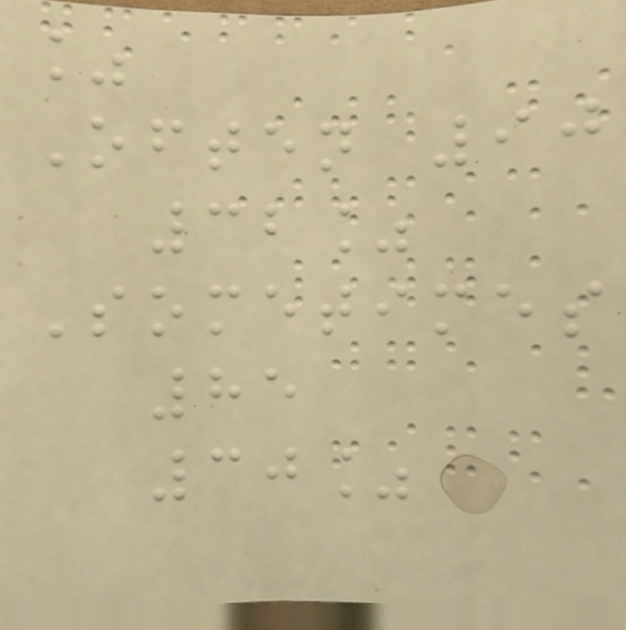%
Often 90
32%
Sometimes
85
30%
